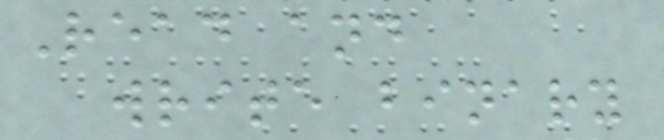Read and
write binary
